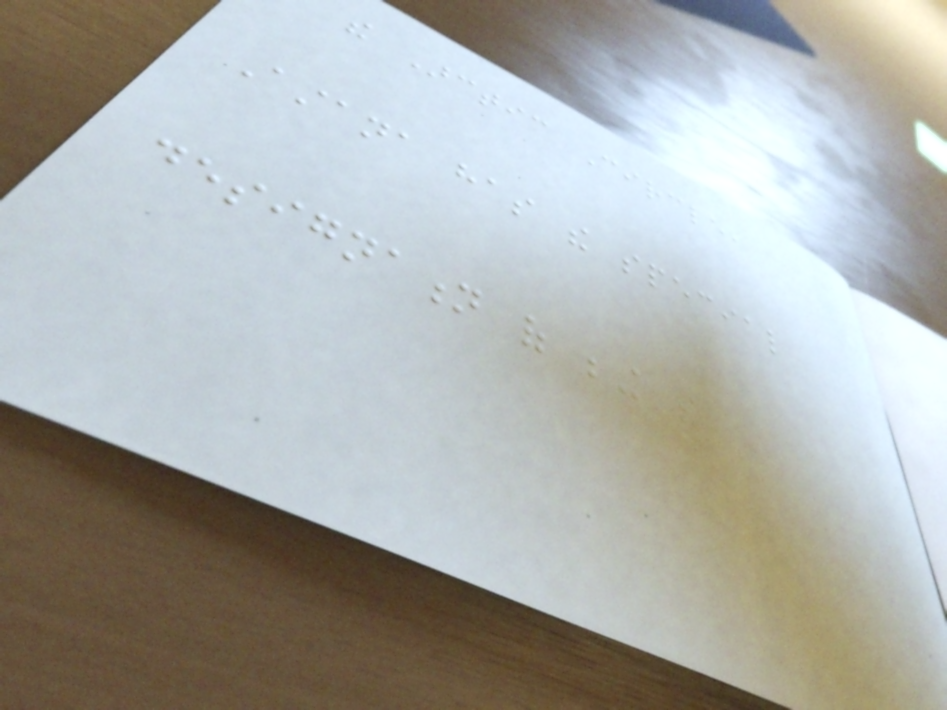the Arctic Circle,
Astana has the special
designation of being the
